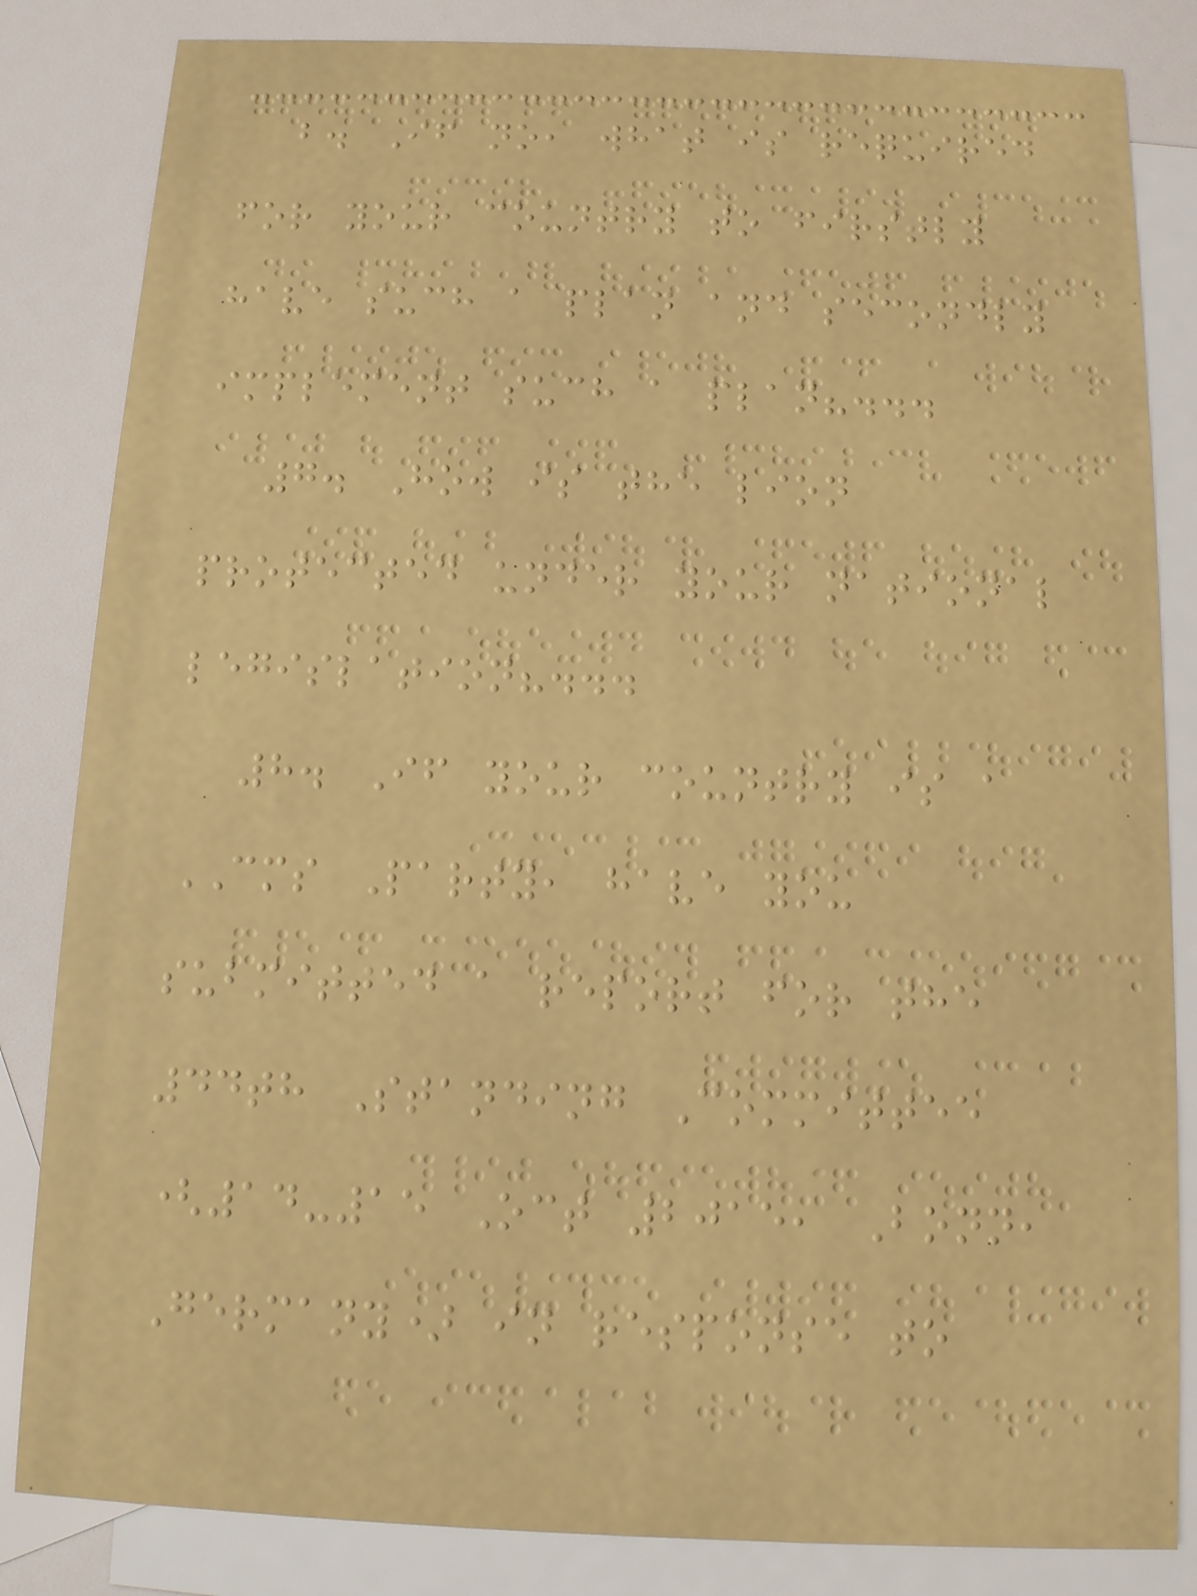b. If no, what is required
for your country to firstly
have such a plan and secondly
implement such a plan?...
7. How is the lion
protected under your national
legislation?...
8. If your country is a
CMS Party, have you
submitted a report for the
44th Standing Committee
(14-15 Oct 2015, Bonn,
Germany) in response to
